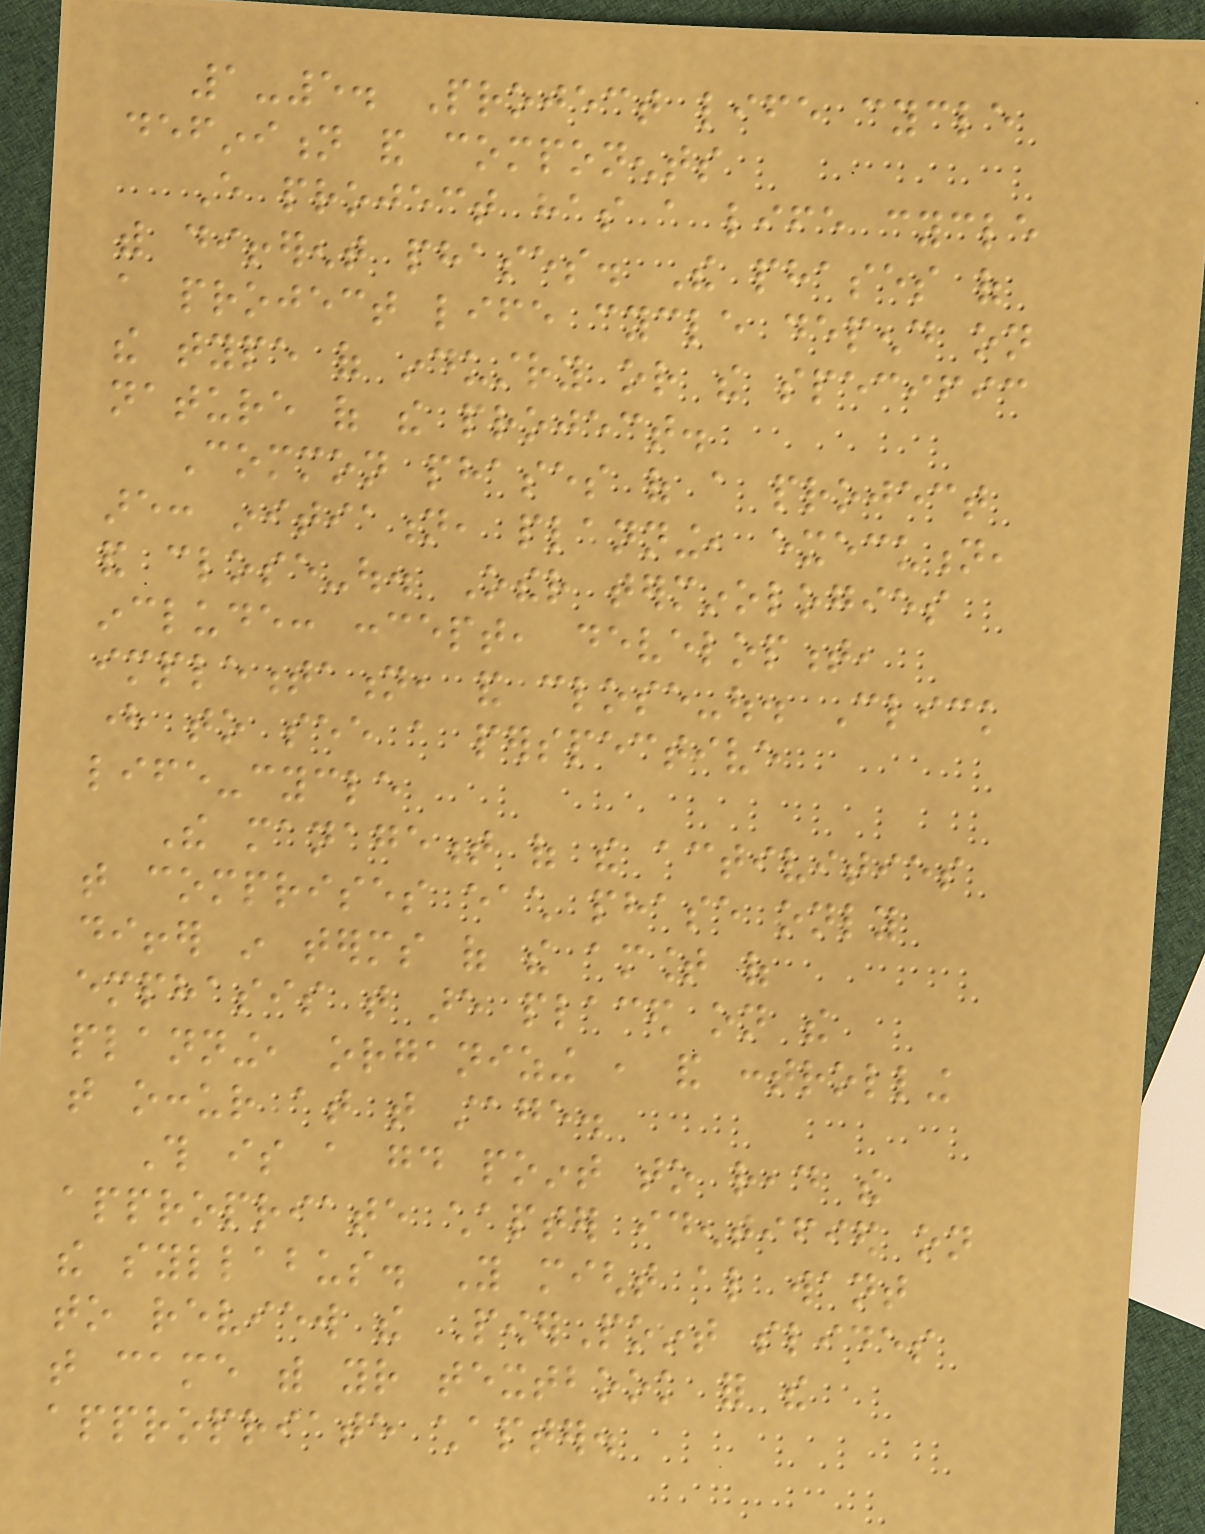1-5. Project life cycle
definition and components
Every project has a life cycle
with different phases. The phases of
a project life cycle depend on
the type of industry or the specific
nature of the project.
Common phases of a project
are: initiation, planning, execution,
and close-out. Other terminologies
include: concept, development,
implementation, and close-out. Click
here to see a perspective
life-cycle
The management of the activities
that comprises each phase only
differ in terms of the amount of
emphasis that are placed on the
planning, organizing , and controlling
that occur at that stage.
This is a good point to read the
appropriate chapter identified on
the syllabus. You might also want
to review the PowerPoint slides
that came with your textbook for the
appropriate chapter.
